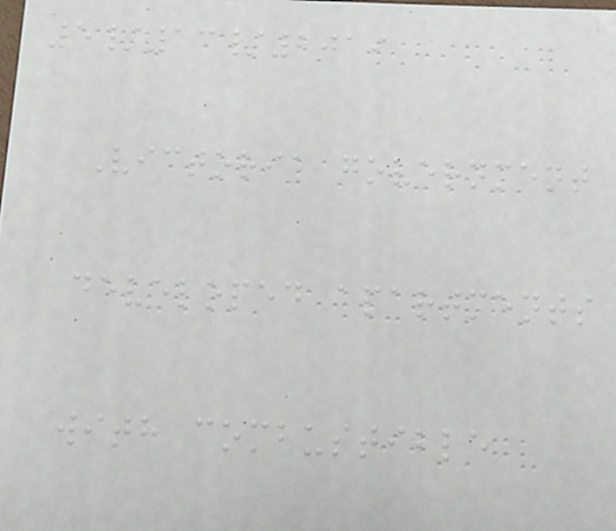5/13/2019
Victoria government
developed apartments
with combustible
